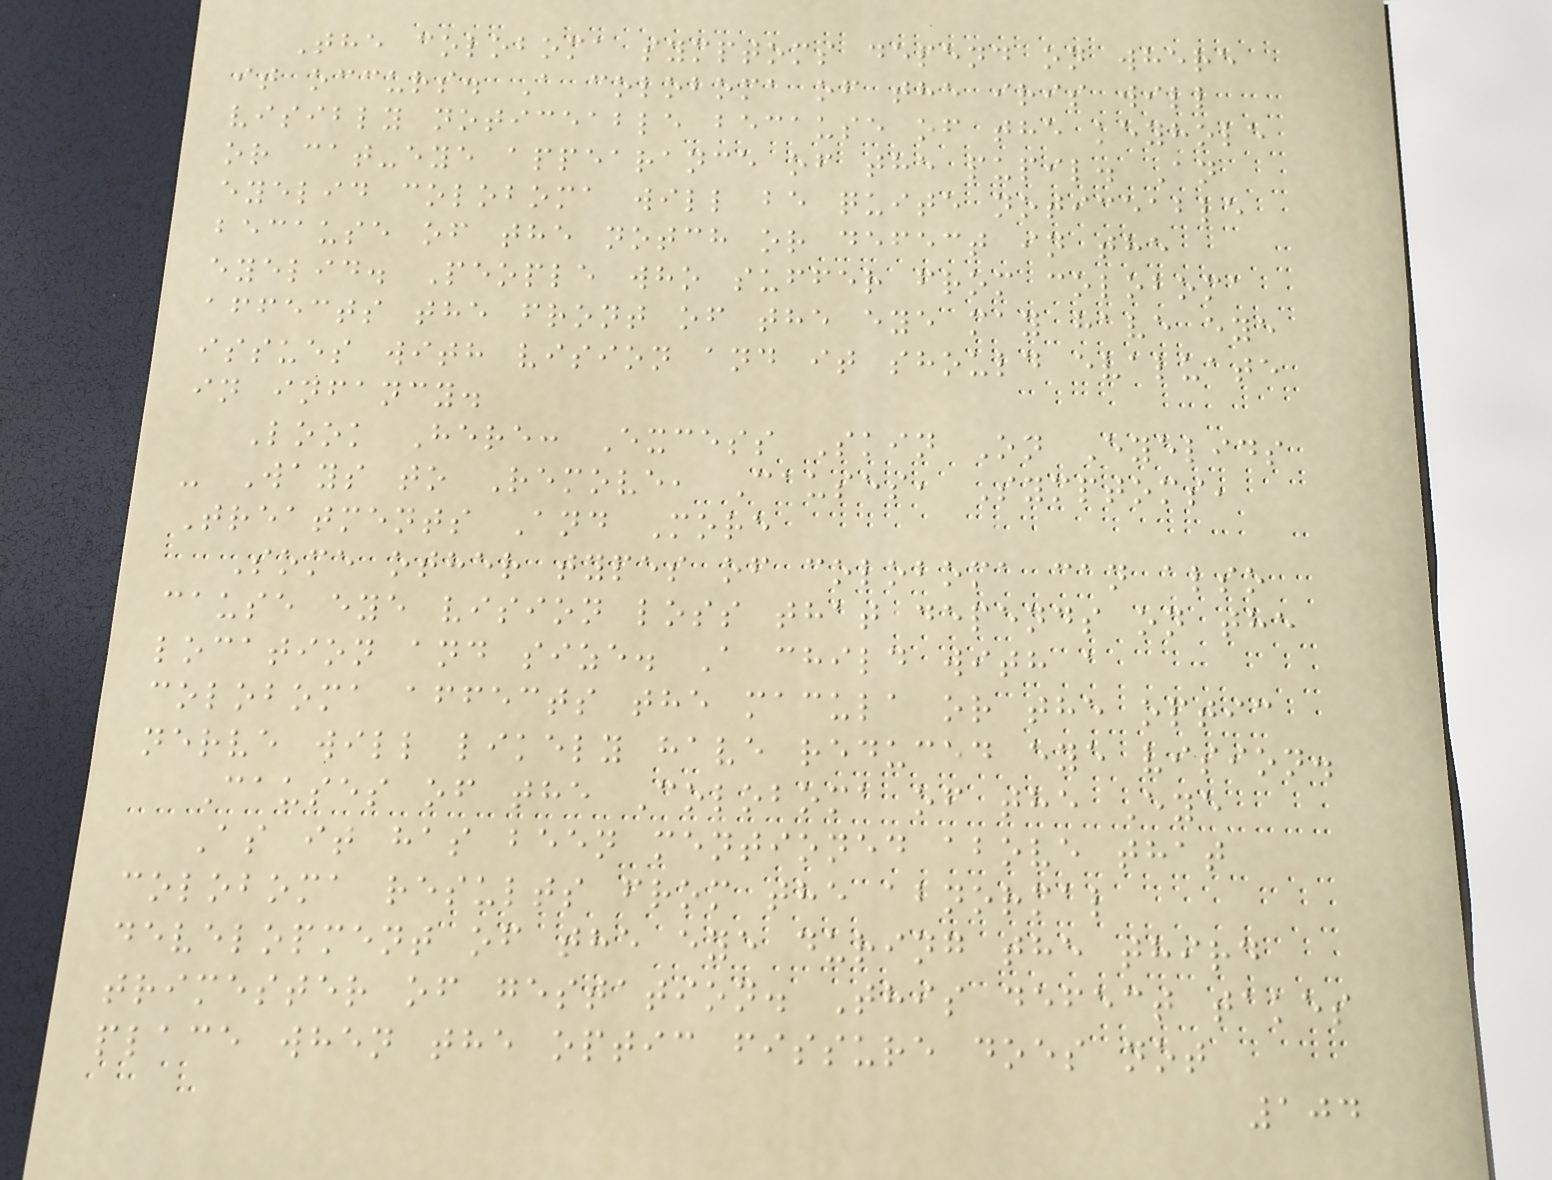The coloboma symptoms depend on where
it occurs. A coloboma of the iris will
visibly noticeable because of the keyhole
or cat-eye appearance of the pupil. An
eyelid coloboma will be quite noticeable
because of the notch or defect in the
eyelid. People who suffer from coloboma
affects the front of the eye may have eye
issues with vision and it should evaluate
in infancy.
Look Here: Excess Skin On Eyelids
- Ways to Remove, Causes, Symptoms,
Treatments And More
Some other types of coloboma can also
cause eye vision loss that depends on the
location and size. A child with a
coloboma affects the macula or the optic
nerve will likely have reduced eye vision.
Causes of the Coloboma of the Eye
As it has been mentioned above that
coloboma results from the abnormal
development of the eye during the third
trimester of gestation. This defect takes
place when the optic fissure does not
104
